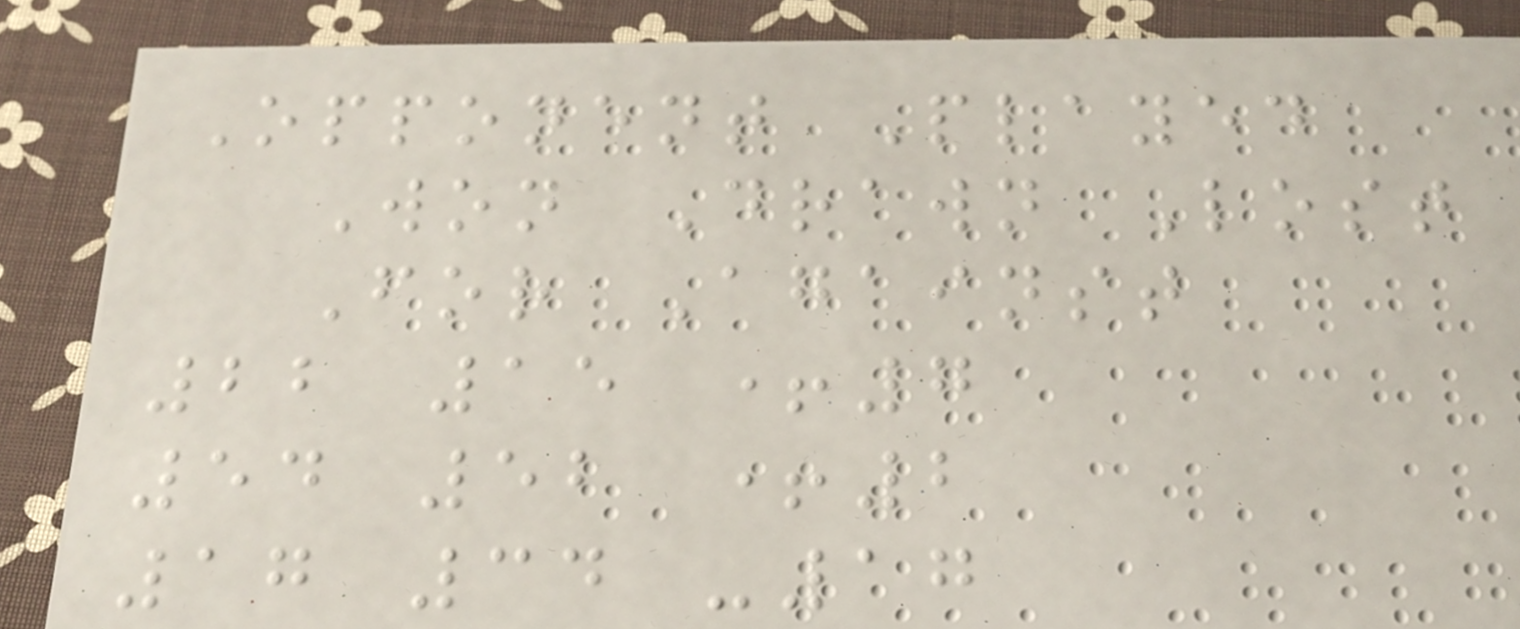Opponent Played
Won Drawn Lost
For Against
22 15 +7
54 52 +2
17 34 -17
